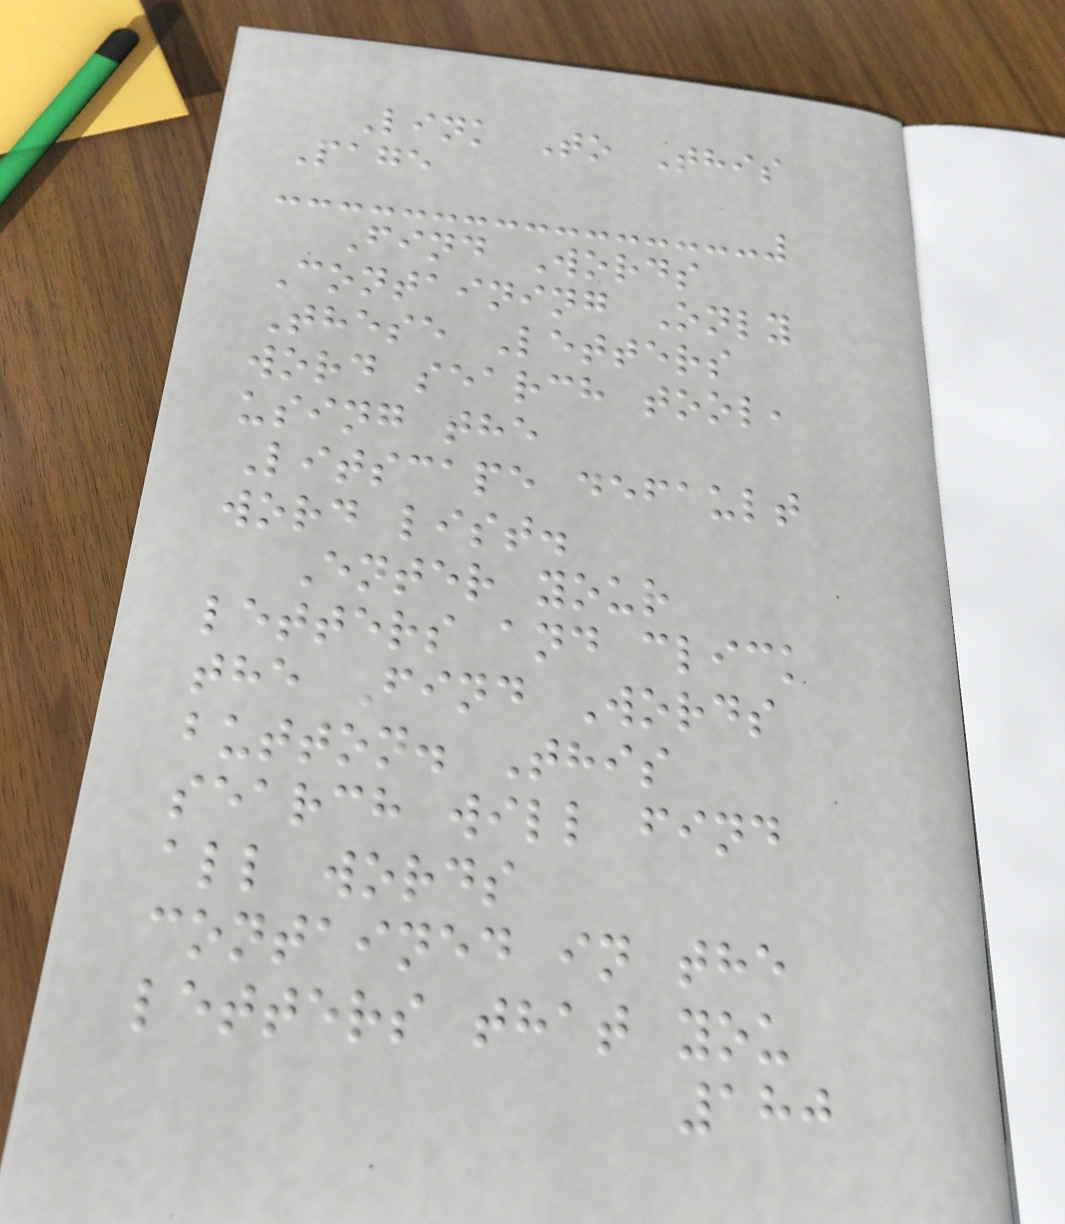Link To This
Page
Find Words
Containing Only
These Letters
word search tool,
using the
Litscape default
word list.
Enter your
letters and click
the Find Words
button. This
search will find
all words
contained in the
letters that you
180
